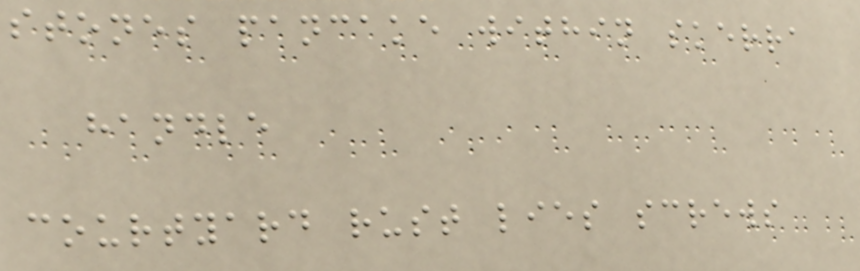stones pancake within skerra
handle
courtyard rust lies screws
